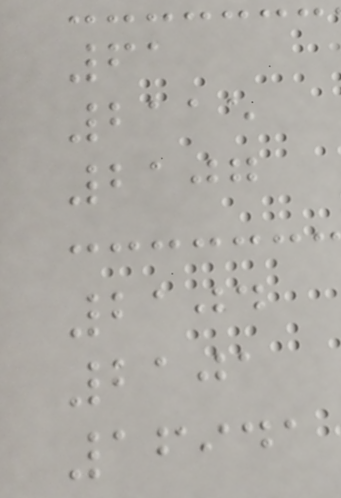61
2115
2107
2104
2101
16941
